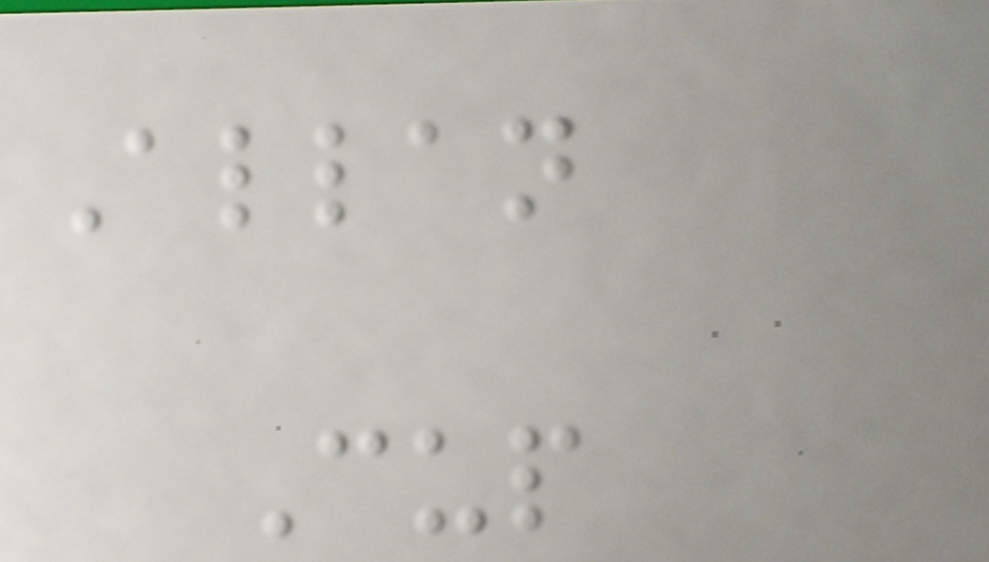Allan
Cup
